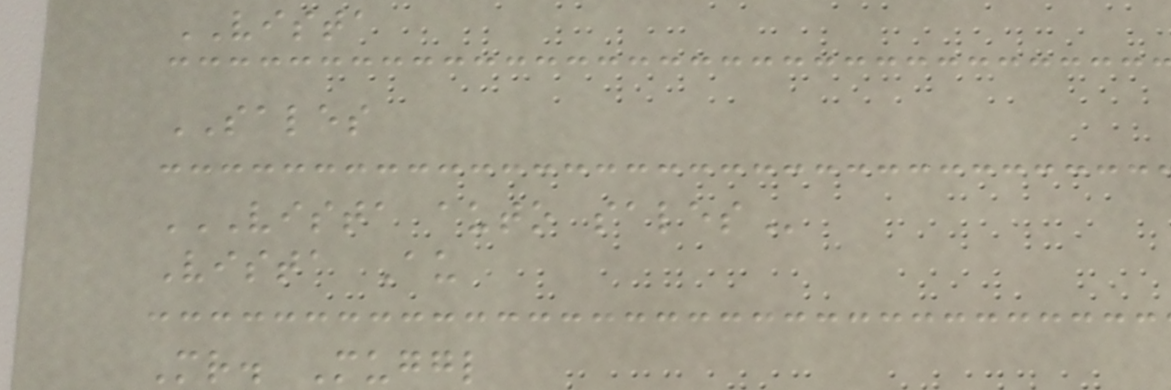VISTA
SALES
VISTA AUTO SALES
Vista Au
Mr. Muggl
